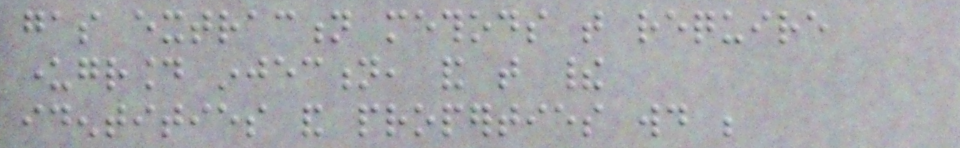gas extraction methods that require
underground injection, and that their
identities and properties would be
